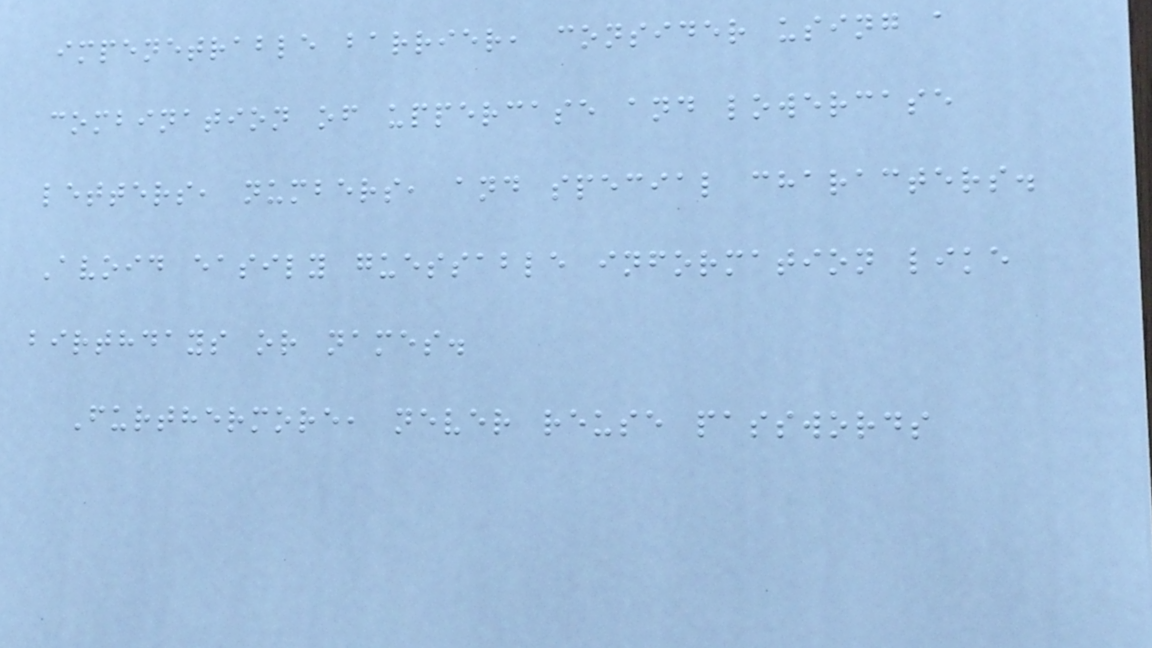impenetrable barrier, consider using a
combination of uppercase and lowercase
letters, numbers, and special characters.
Avoid easily guessable information like
birthdays or names.
Furthermore, never reuse passwords
